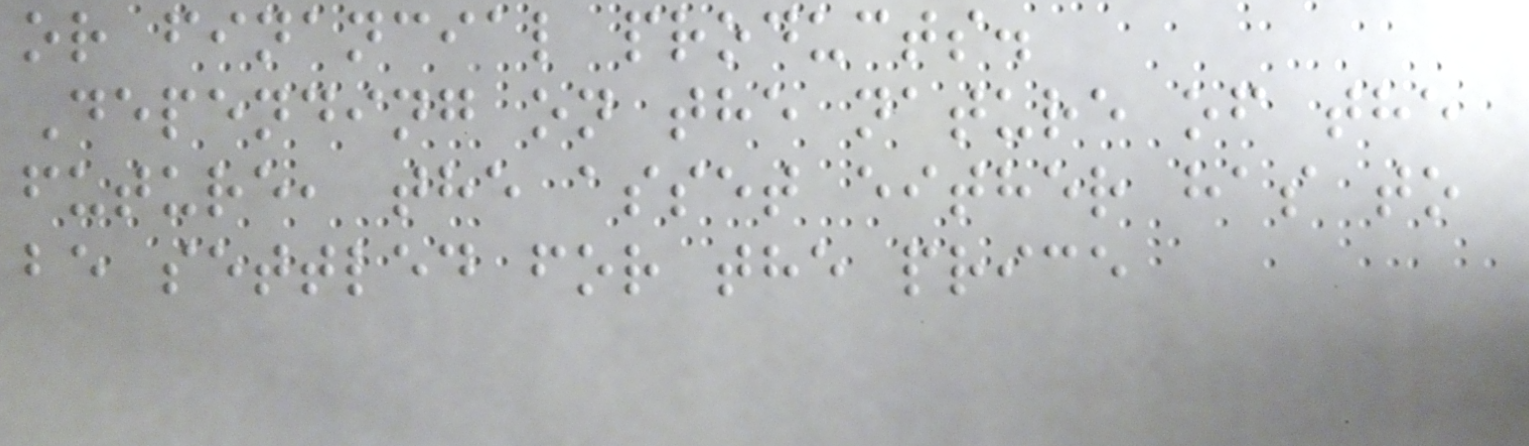or financial products.
Depending on the nature of the
future, the asset either has to
be settled for the price
